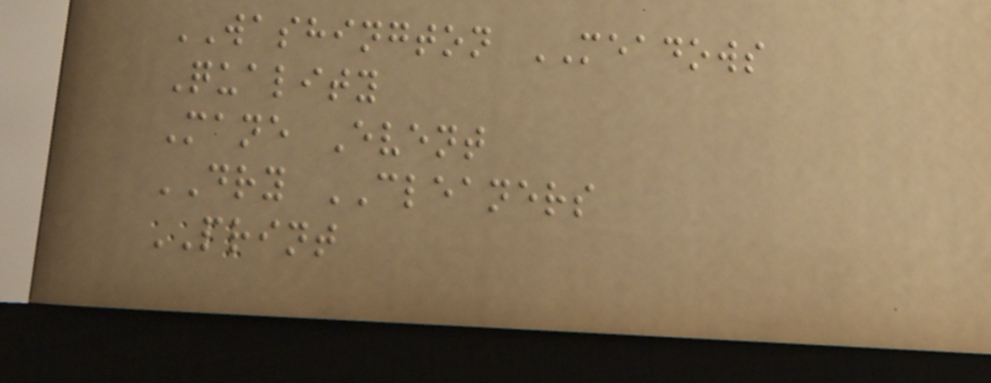WASHINGTON MEADOWS
Quality
Mane Event
DRY CLEANERS
PRINT
